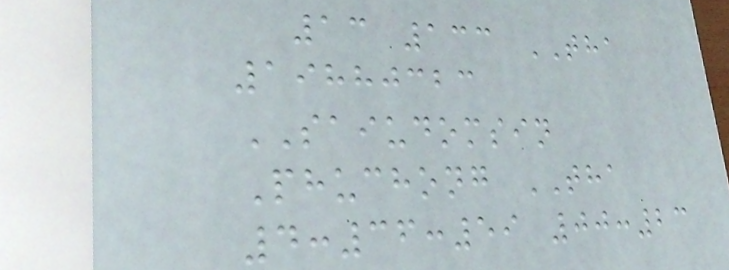13 133 THA
19880323
SAIUDOMSIN
Phuchong THA
4:36:59 00:23
